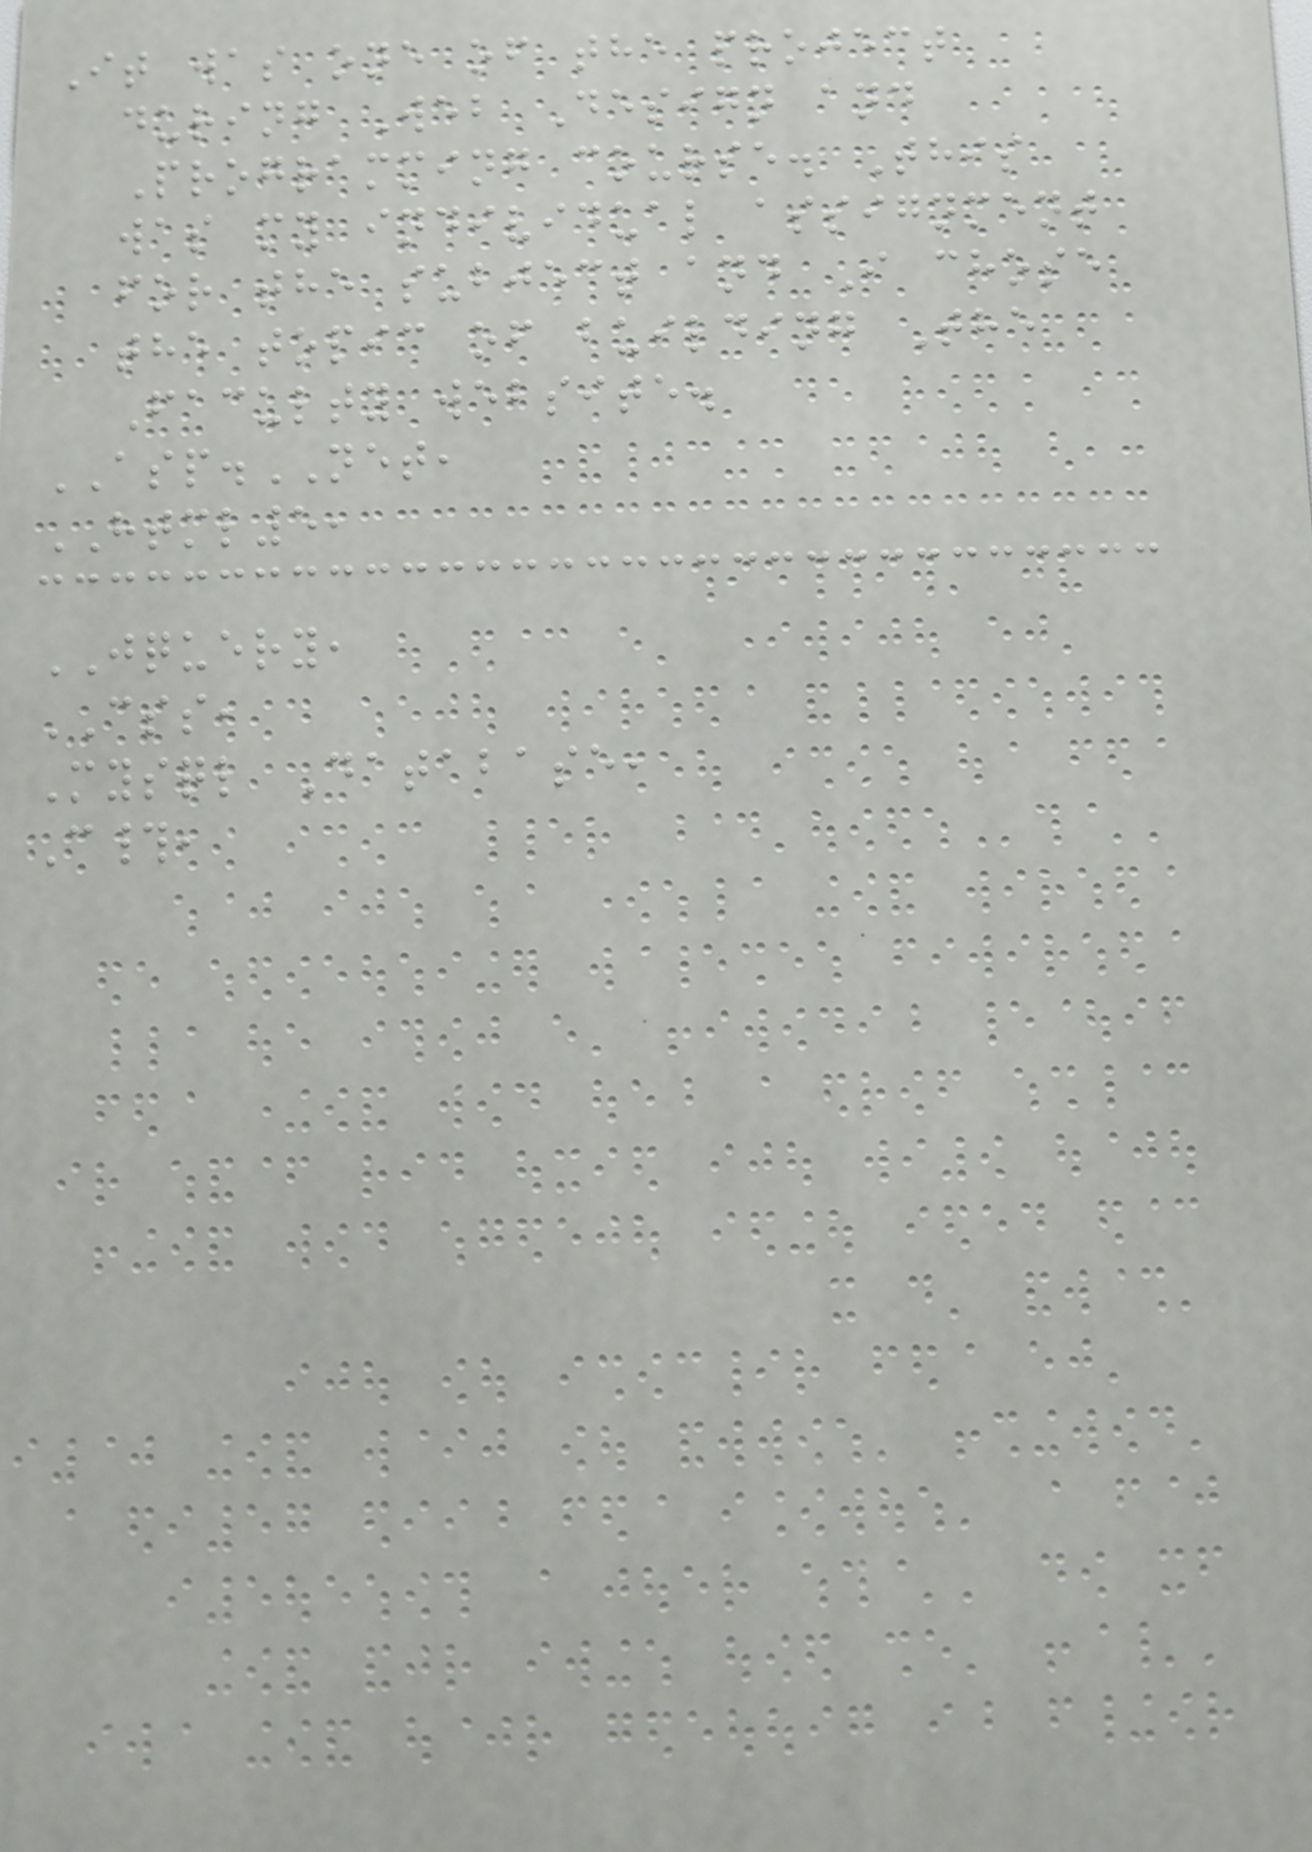It was one of the project
during Web Design and
Programming course. This
was my individual assignment
for the subject and I chose
the topic of building The
Faculty website.
ASP.NET,
HTML5,
JQUERY,
CSS,
Mysql Database,
C#,
